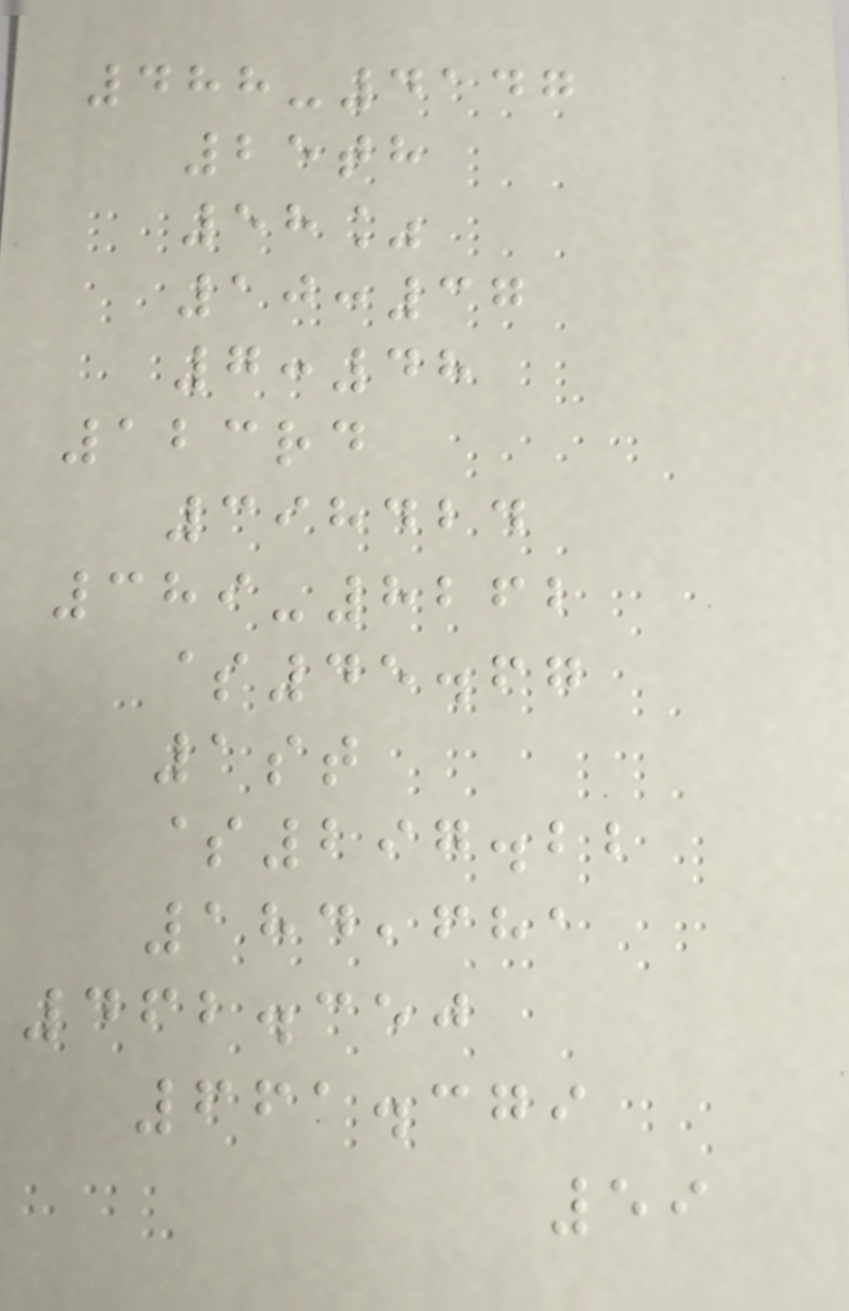488-4147
25th
58%
10:37
7:48
123rd
398424
389-8262
$45.67
1st
$297.22
184,681
462.350
661.379
59
